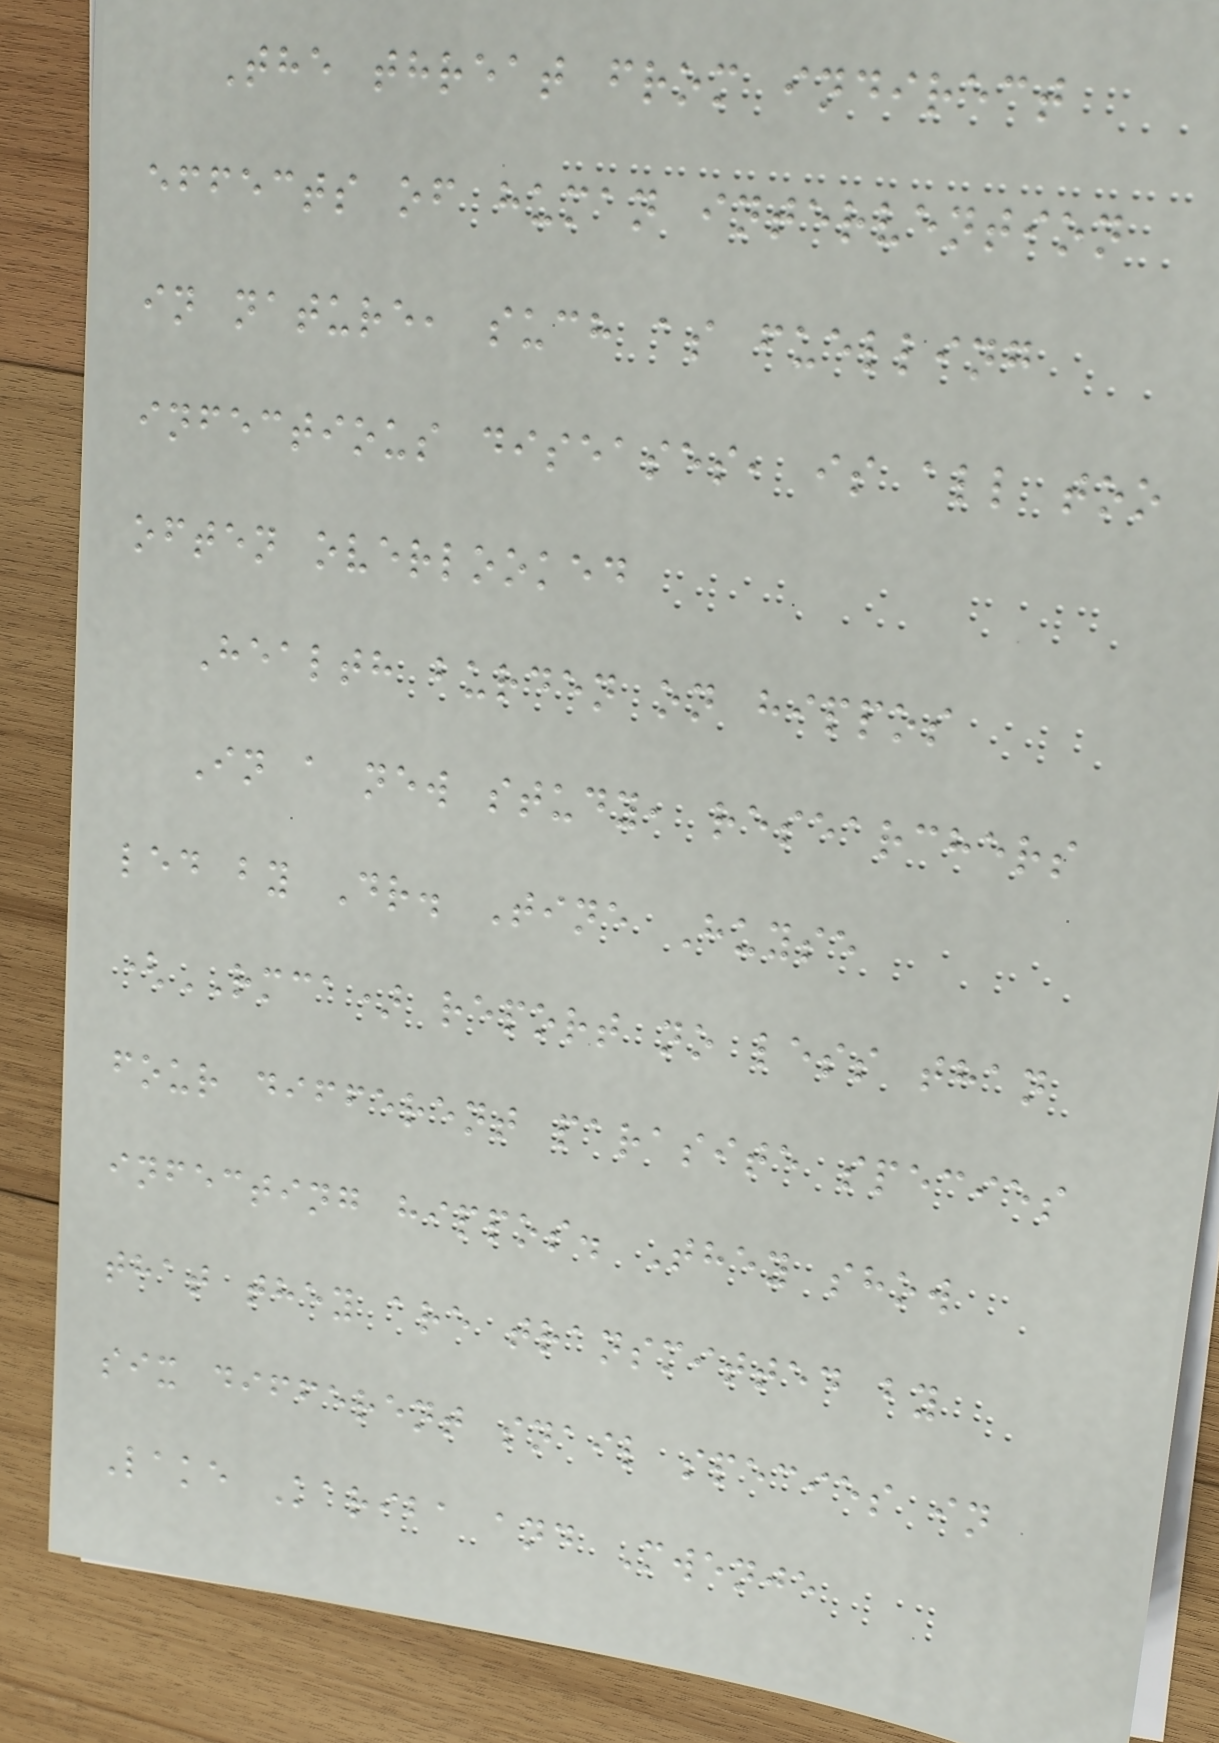The threat from indirect
effects of human intervention
in nature, such as fuelling
infectious diseases, is all too
often overlooked
Health burden on hippos
In a new study, researchers
led by Dr. Tine Huyse
(RMCA) report no less than
four different parasite species
infecting hippos. They show
that they are transmitted by
six different snail species in
Lake Kariba and Mwenje
